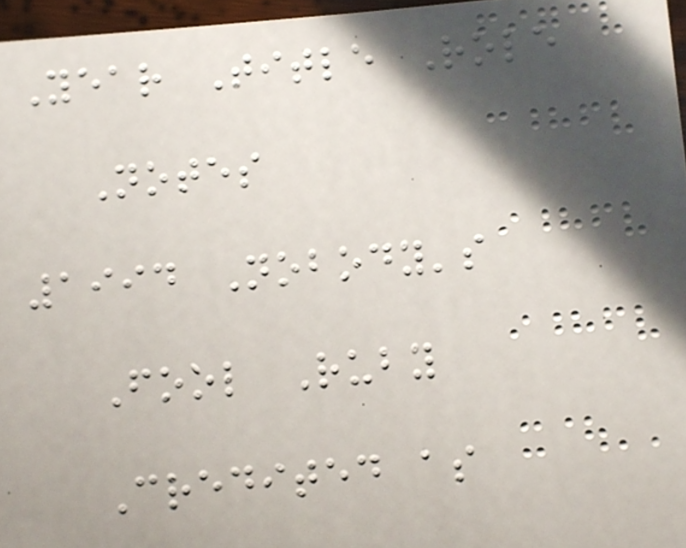Year Title Role
Notes
1994 Nobody's
Fool Ruby
Credited as
